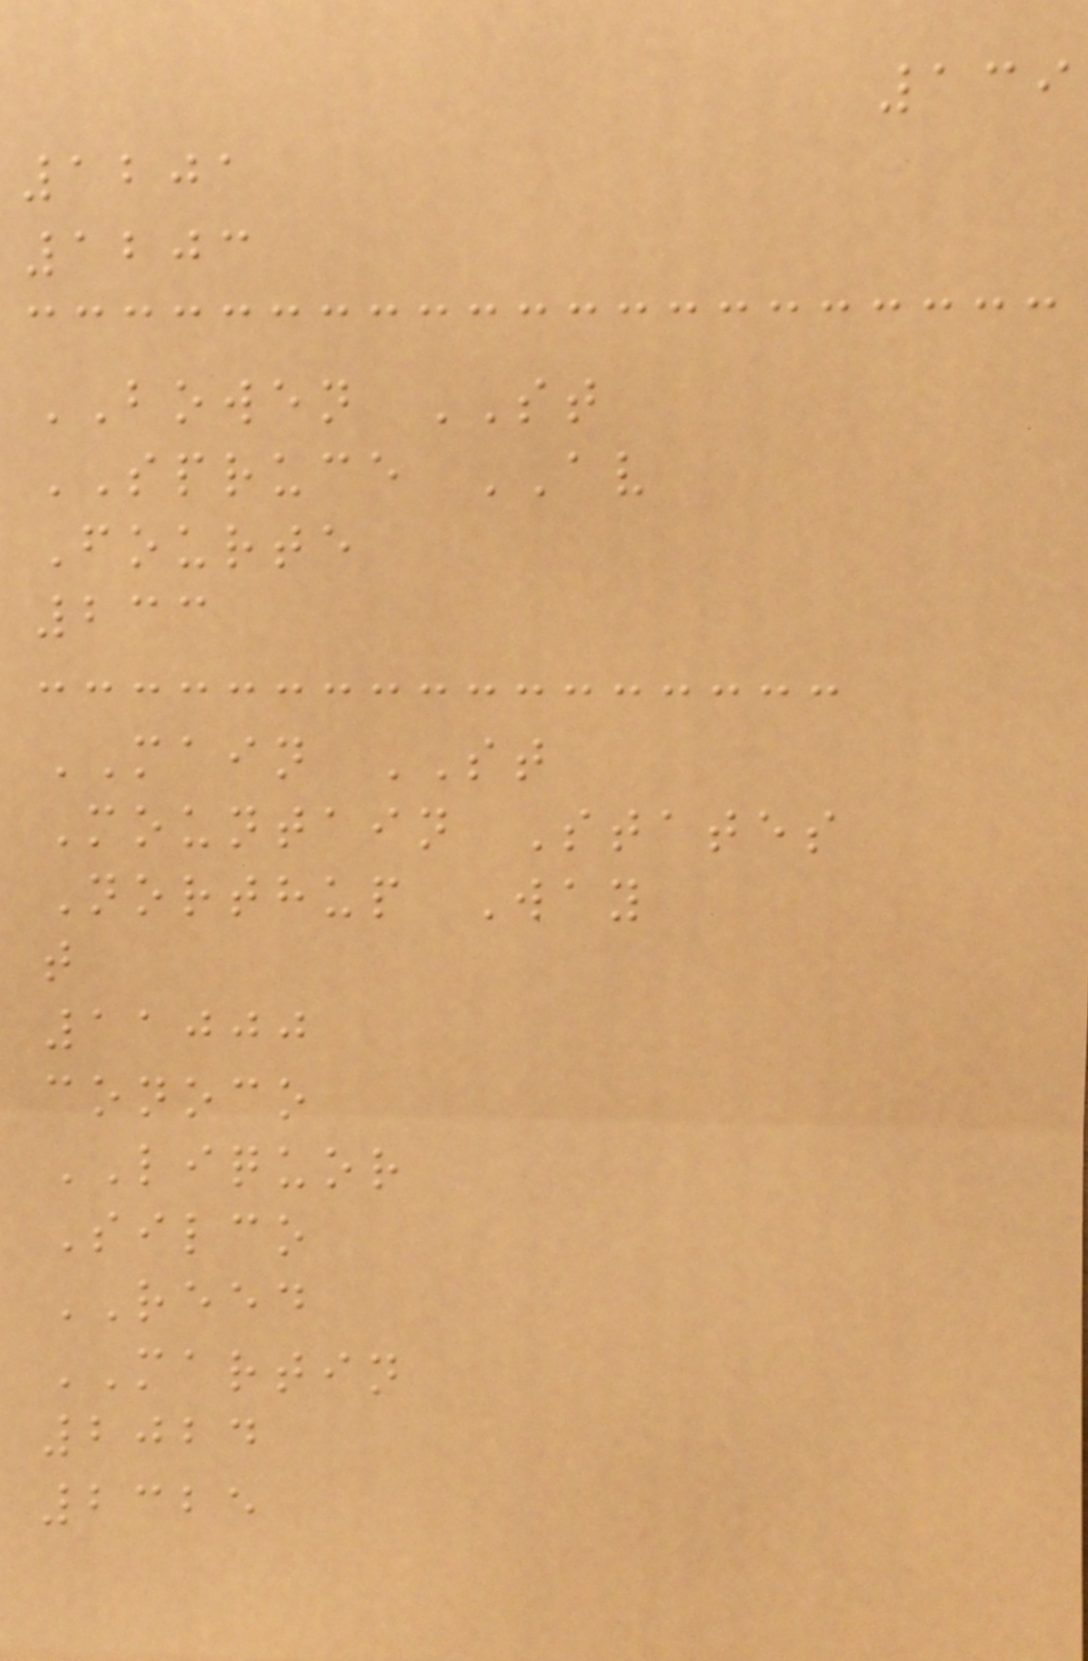139
1201
1203
BOWEN ST
SPRUCE AV
Fourte
233
MAIN ST
Mountain States
Northup Way
t
11000
conoco
LIQUOR
Silco
REED
MARTIN
2024
2325
